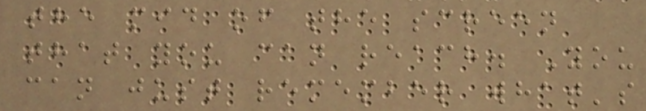the mid of the screen
that you can reach. You
can just remember what's
